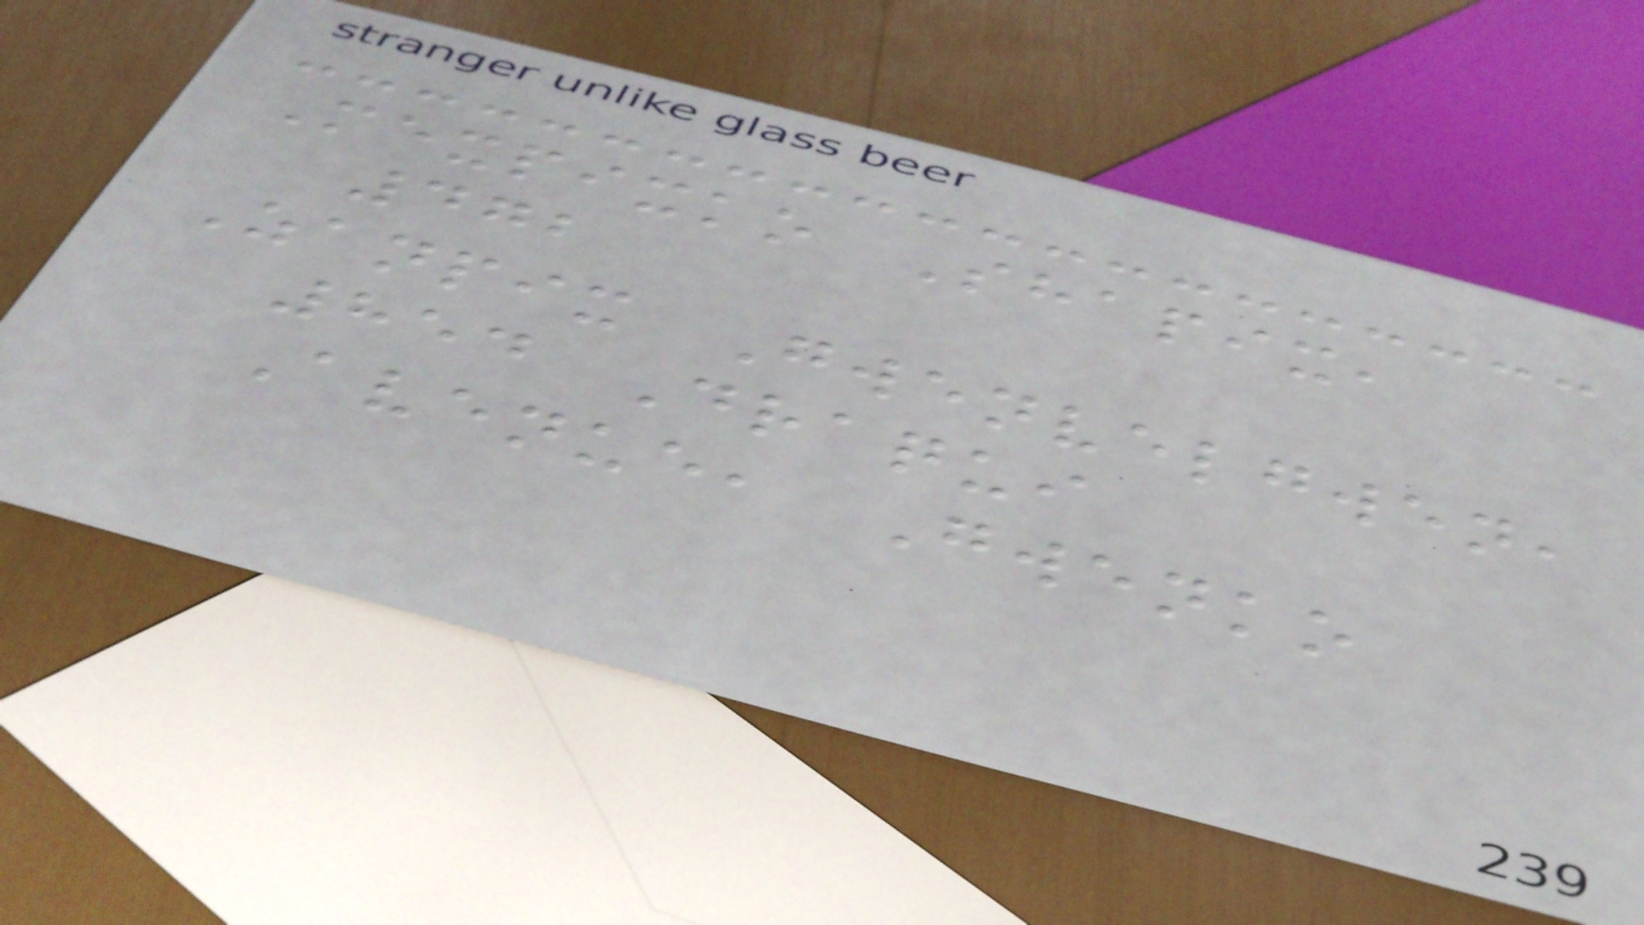Mexpixko Shapix,
472
Zanpix Gwenvelgwen,
854 Draqui
Avenue, Gwenko
